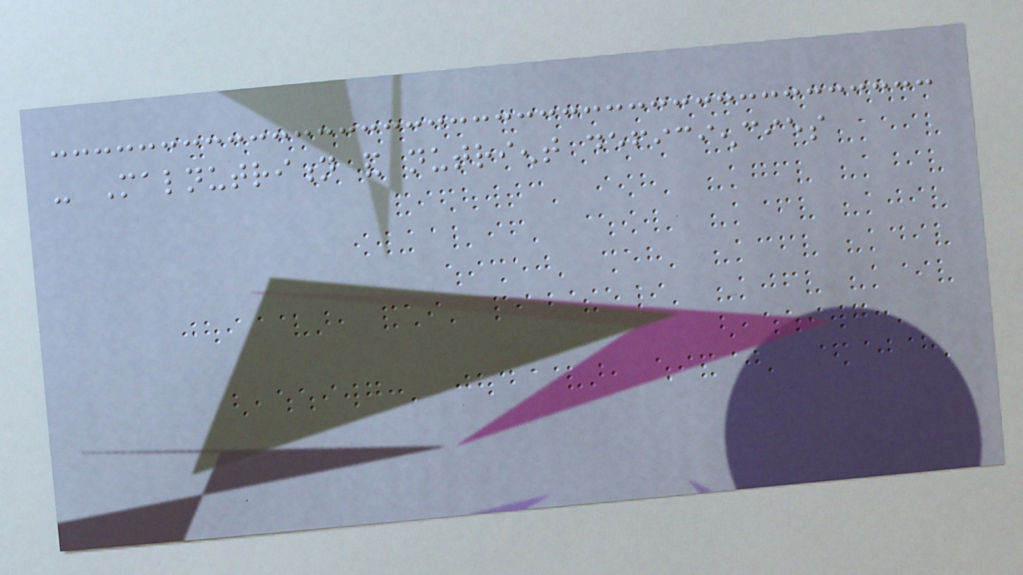- Malnutrition and nutrient deficiencies
